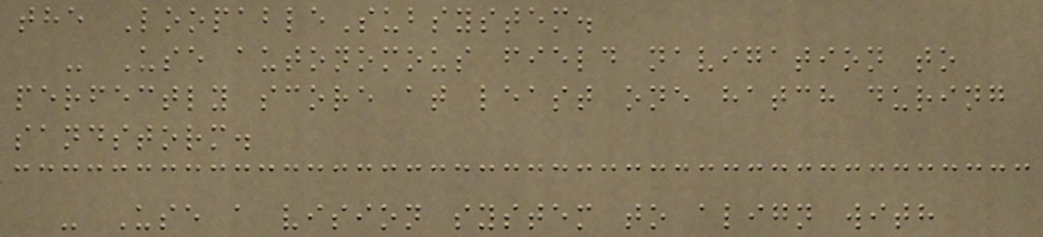the LoopableSubsystem.
- Use autonomous field navigation to
perfectly score at least one hatch during
sandstorm.
- Use a vision system to align with
